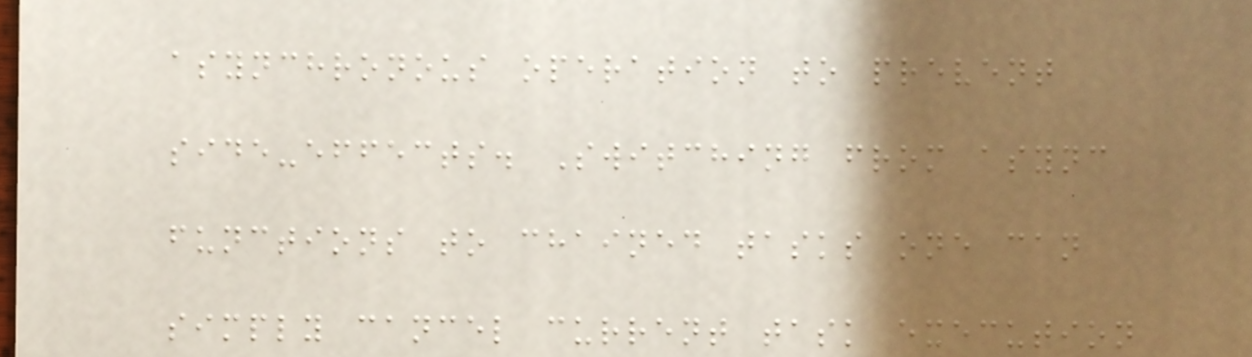asynchronous operation to prevent
side-effects. Switching from async
functions to chained tasks one can
simply cancel current task execution
